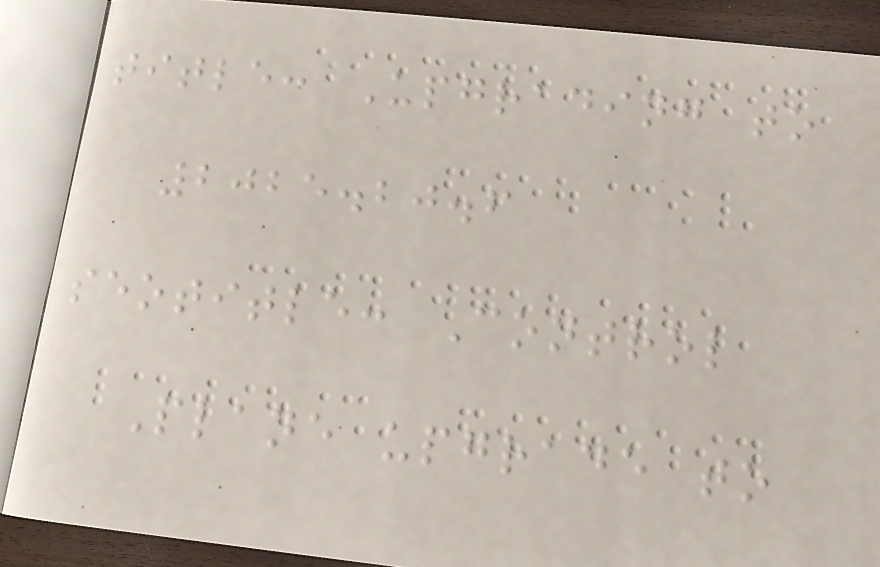title: Upgrading to
2025.20.6
seotitle: Control
Plane upgrade to
